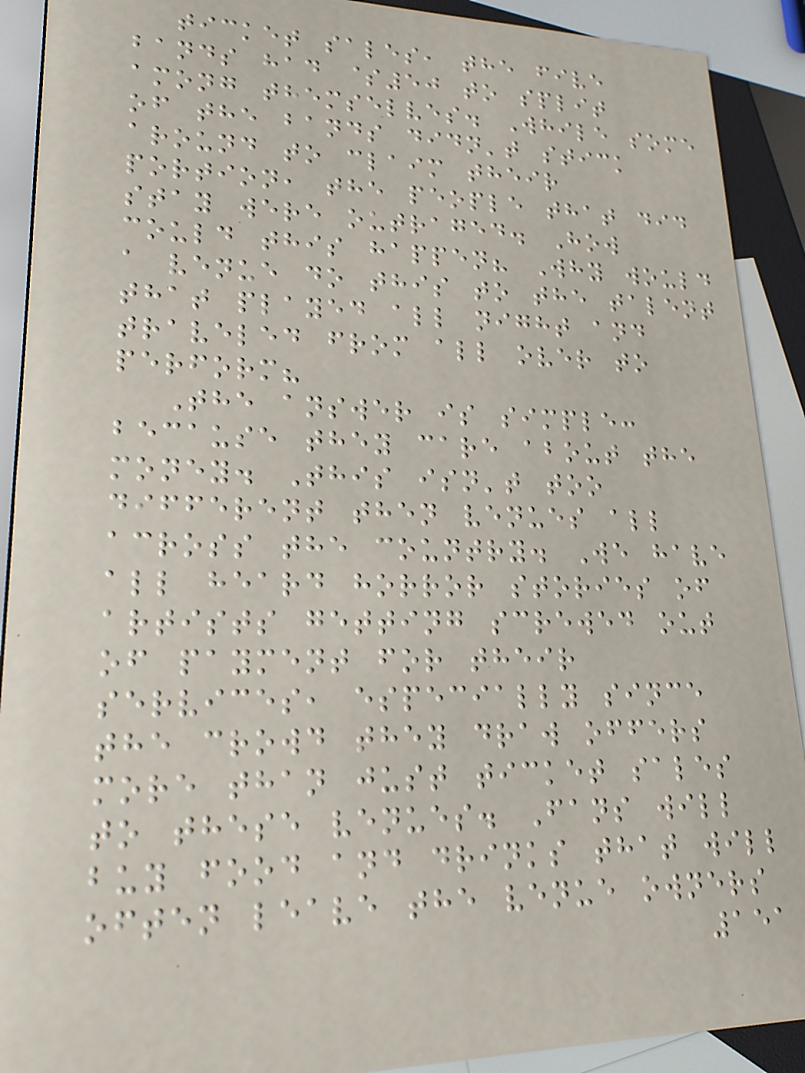ticket sales, the five
bands had $50 to split
among themselves. While some
of the bands didn't stick
around to claim their
portion, the people that did
stay were outraged. How
could this happen? Why would
a venue do this to the talent
that played all night and
traveled from all over to
perform?
The answer is simple:
because they care about the
money. This isn't too
different then venues all
across the country. We have
all heard horror stories of
artists getting screwed out
of payment for their
services, especially since
the crowd they draw offers
more than just ticket sales
to these venues. Fans will
buy food and drinks that will
often leave the venue owners
151
